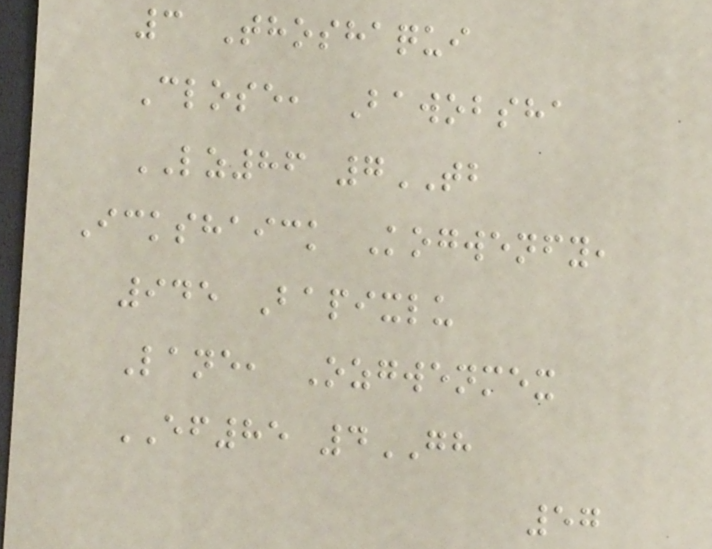3 Thoshaqui
Close, Bawobsha
LZ86 7TB
Ickshaick Kogwenfy,
945 Bapixlu
Lane, Ozgwenmex
EF85 4GH
57
